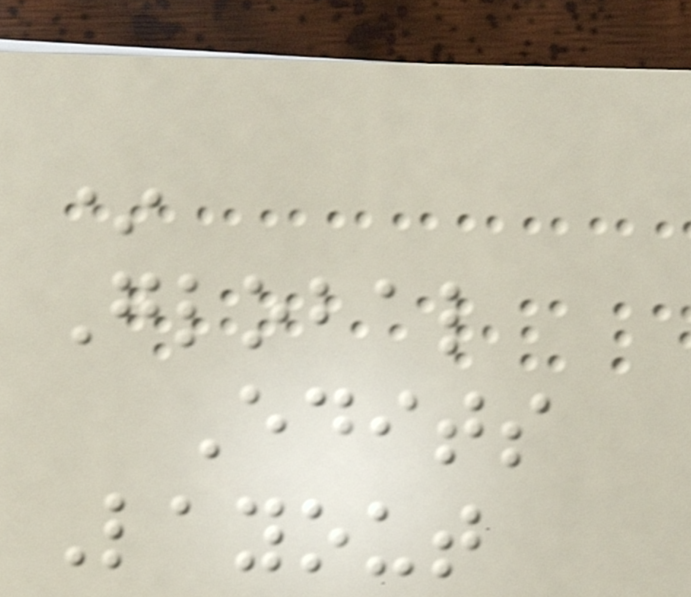*
Global
Edits
Layout
